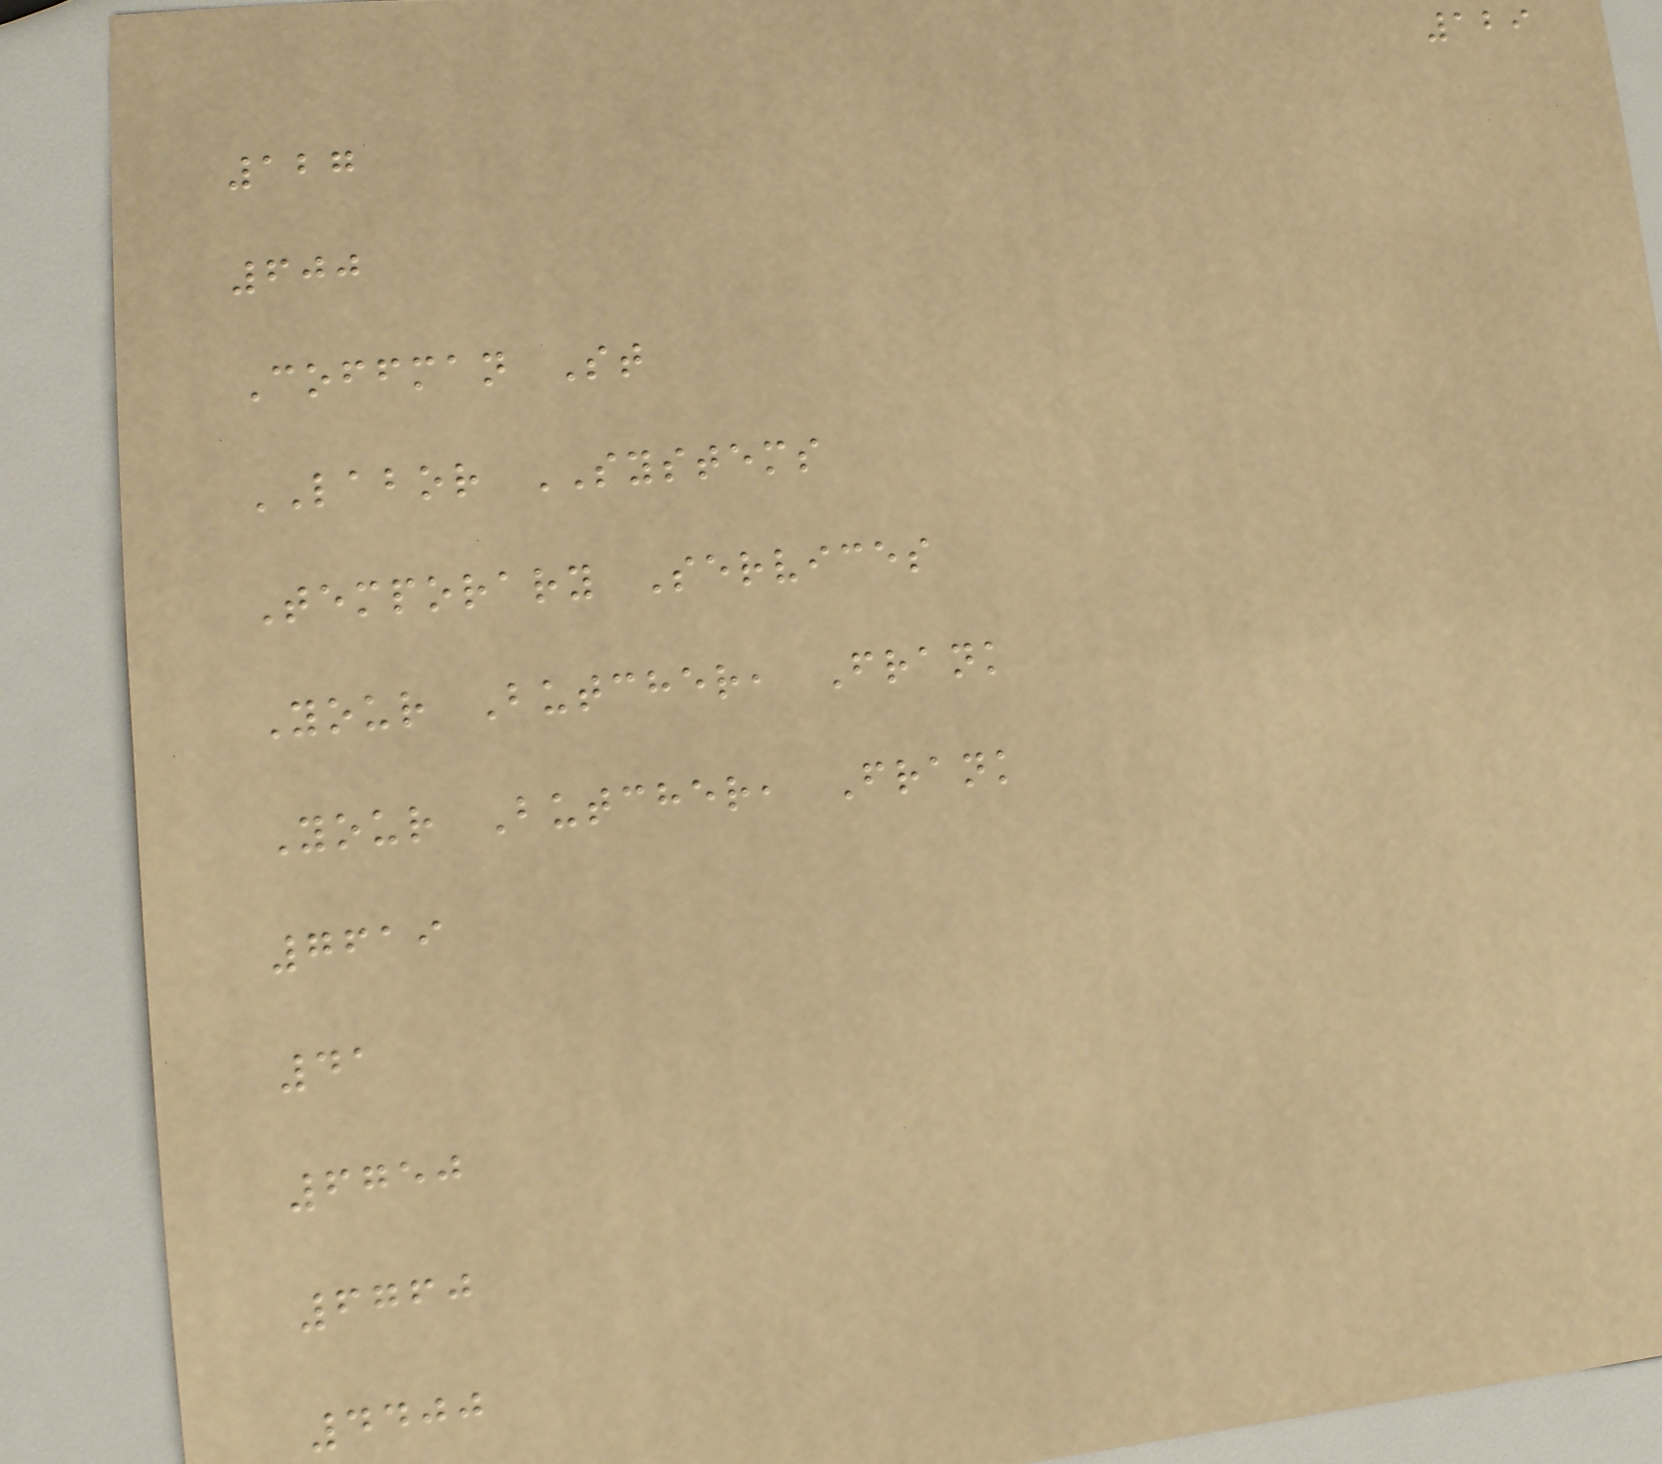129
127
600
Coffman St
LABOR SYSTEMS
Temporary Services
Your Butcher, Frank
Your Butcher, Frank
7619
41
6750
6760
4400
